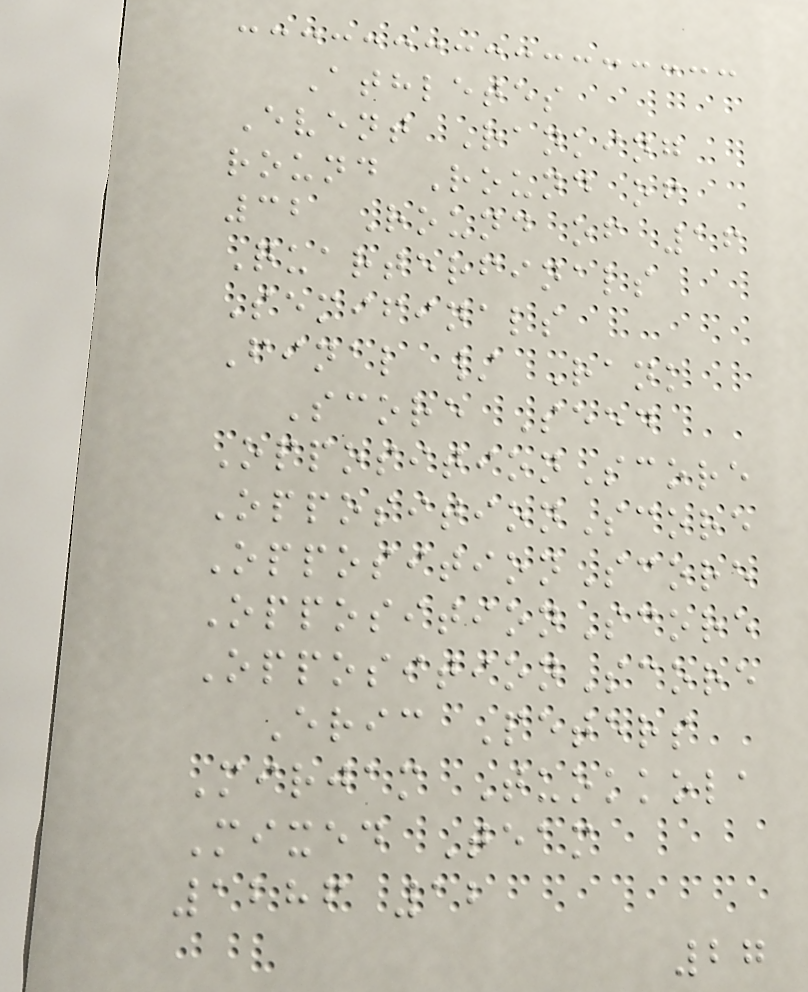Athletes
Event Ranking
round Round of
32 Round of 16
Quarterfinals
Semifinals
Final / Rank
Score Seed
OppositionScore
OppositionScore
OppositionScore
OppositionScore
OppositionScore
Eric Peters
Mirjam Tuokkola
Mixed Team
1286 12
27
